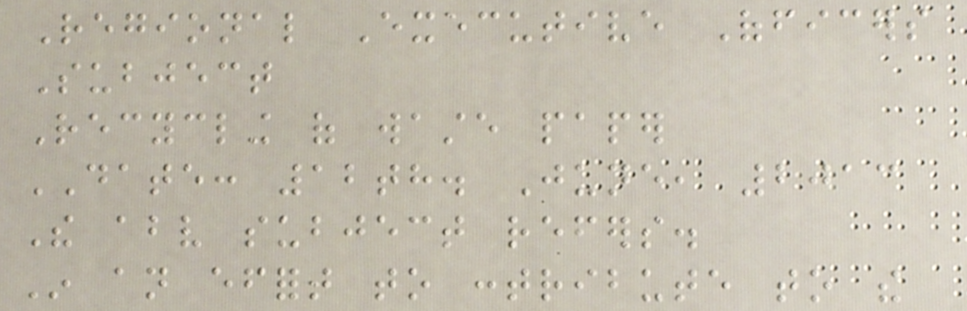Regional Executive Officers
Subject
Recycling of waste paper
DATE: 12th. June, 2013
The above subject refers.
In an effort to contribute to the
